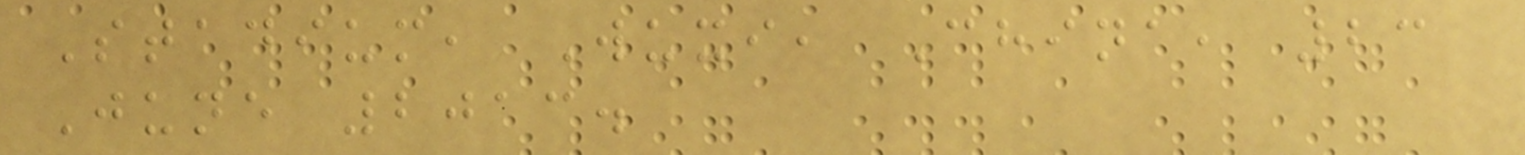Stadium, Wuxi, China, 23
June 2013.
